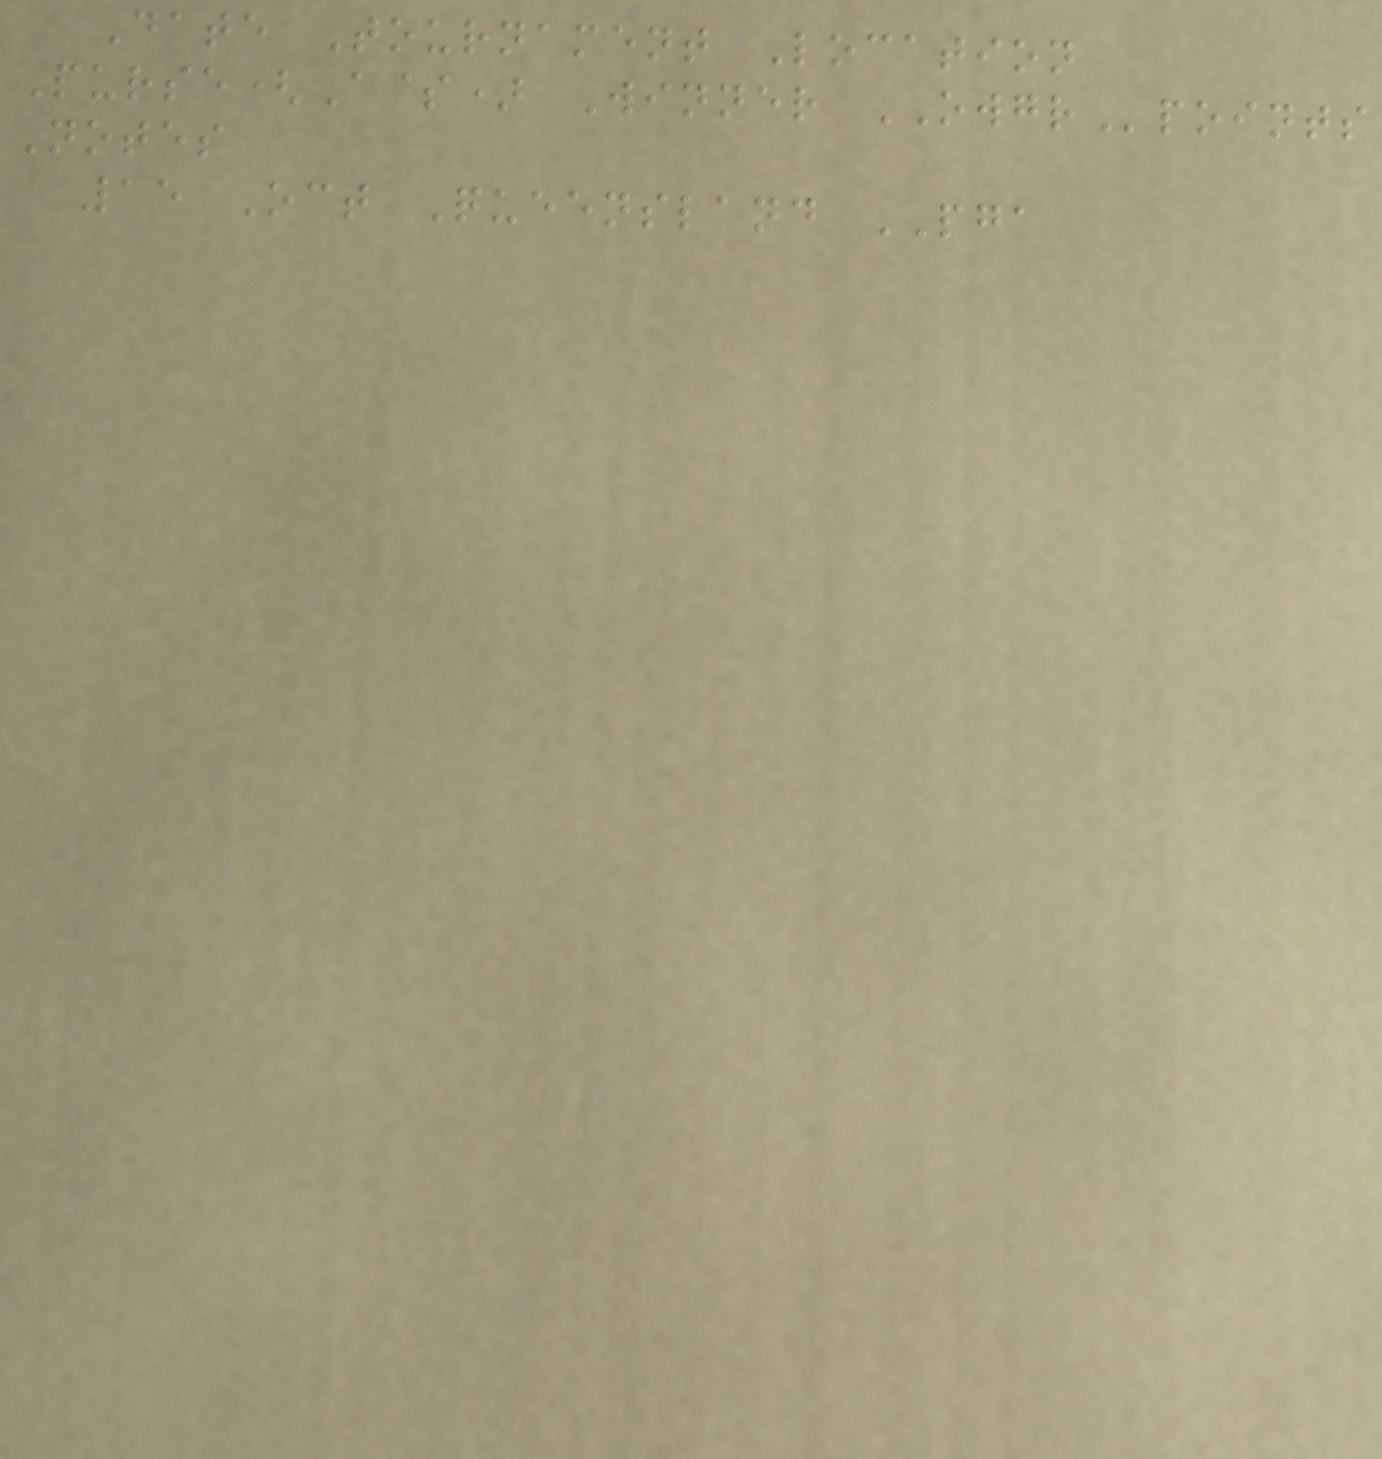Date Tournament Location
Purse(A$) Winner OWGRpoints
Notes
15 Oct Queensland PGA
